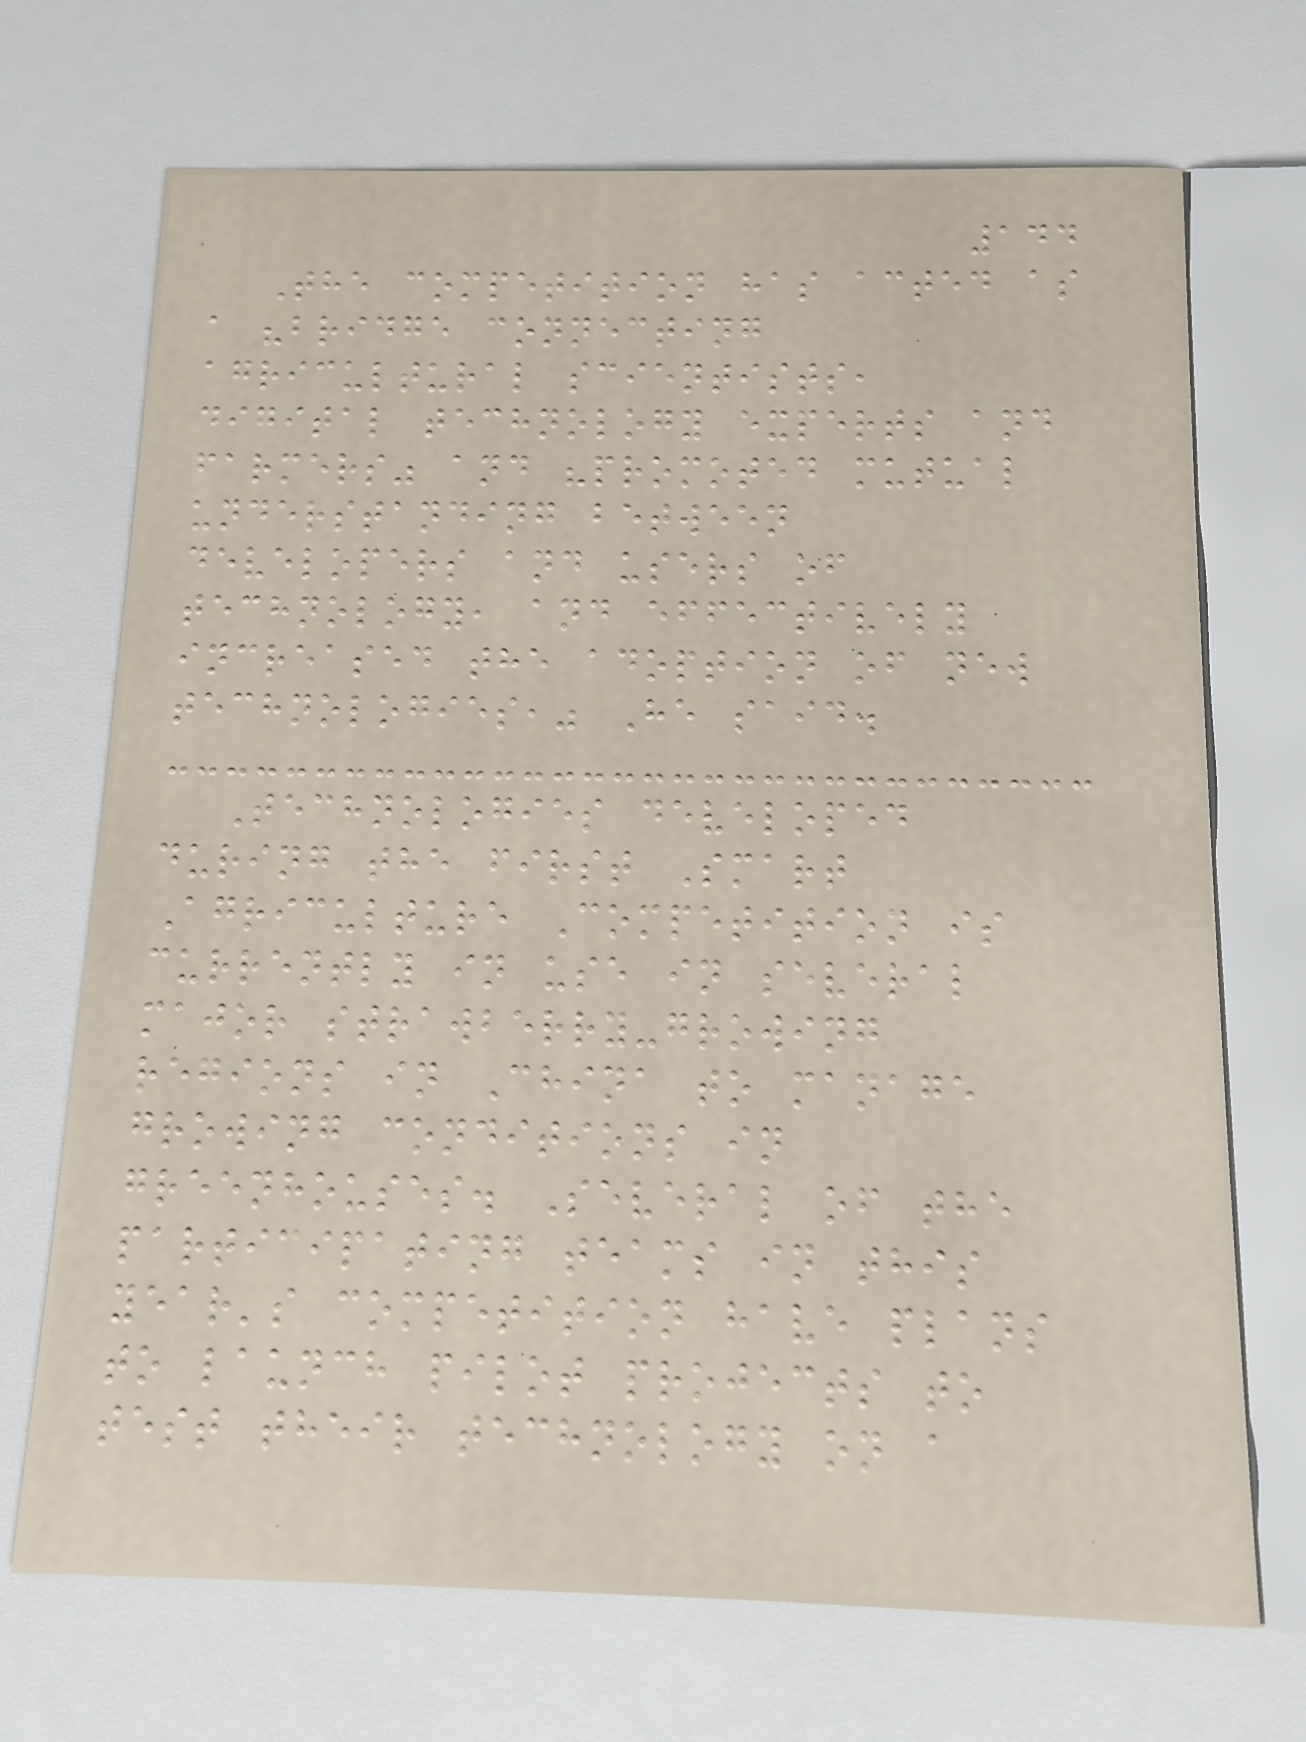144
The competition has acted as
a "bridge connecting
agricultural scientists,
digital technology experts and
farmers" and "promoted mutual
understanding between
developers and users of
technology, and effectively
increased the adoption of new
technologies," He said.
Technologies developed
during the first Smart
Agriculture Competition is
currently in use in several
major strawberry-growing
regions in China to manage
growing conditions in
greenhouses. Several of the
participating teams in this
year's competition have plans
to launch pilot projects to
test their technology on a
